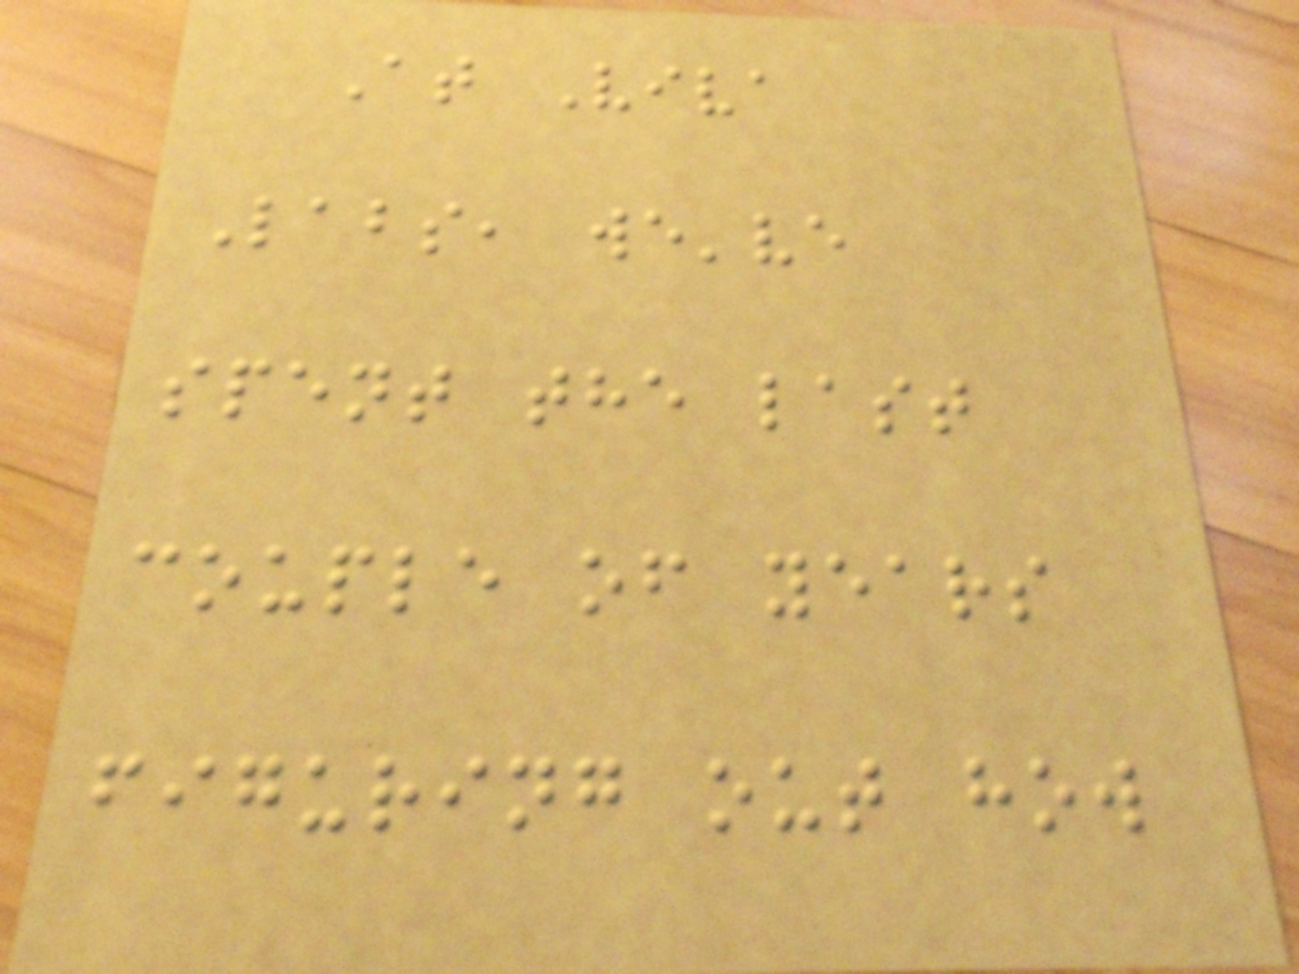At Viva
Labs, we've
spent the last
couple of years
figuring out how
